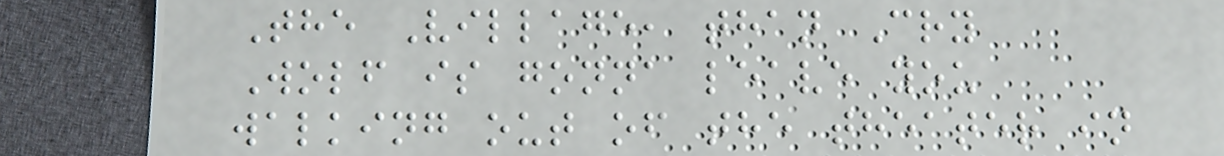The Village, than Cry
Wolf is gonna leave you
walking out of the theater in
